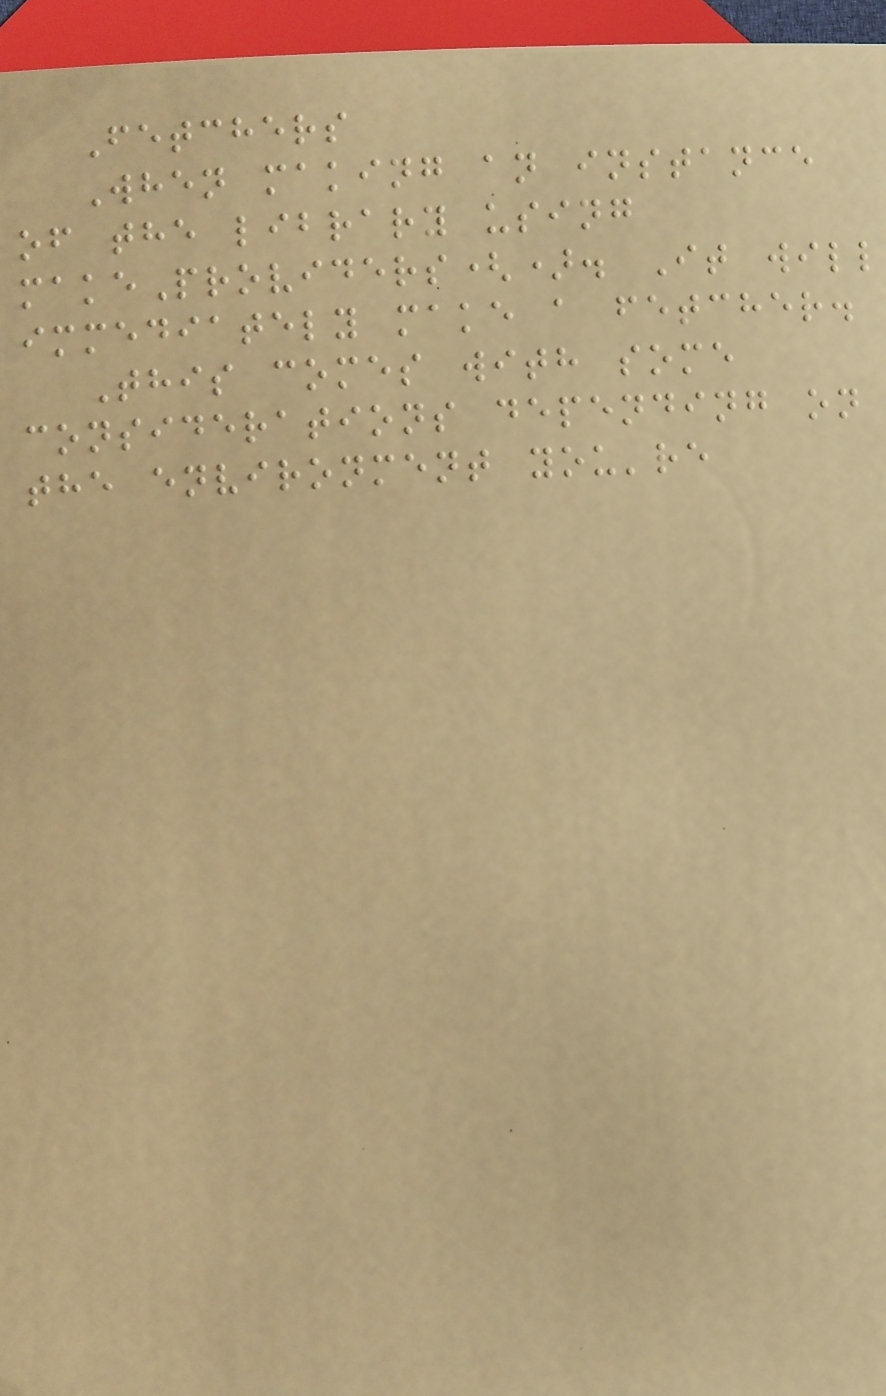Fetchers
When making an instance
of the library using
makeProviders(). It will
immediately make a fetcher.
This comes with some
considerations depending on
the environment you're
